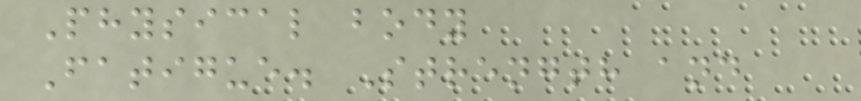Physical body
Fatigue. Strength and
